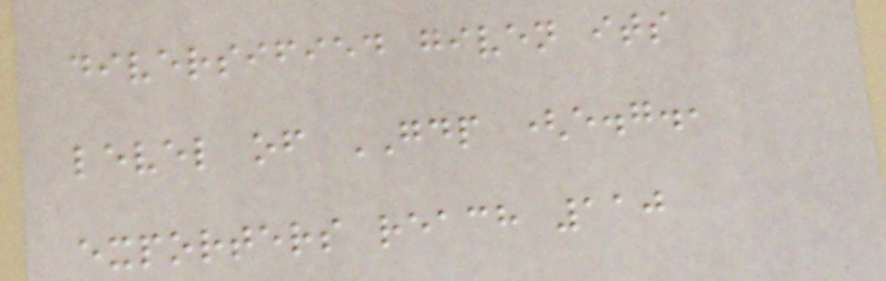diversified given its
level of GDP (e.g.,
exporters reach 110
